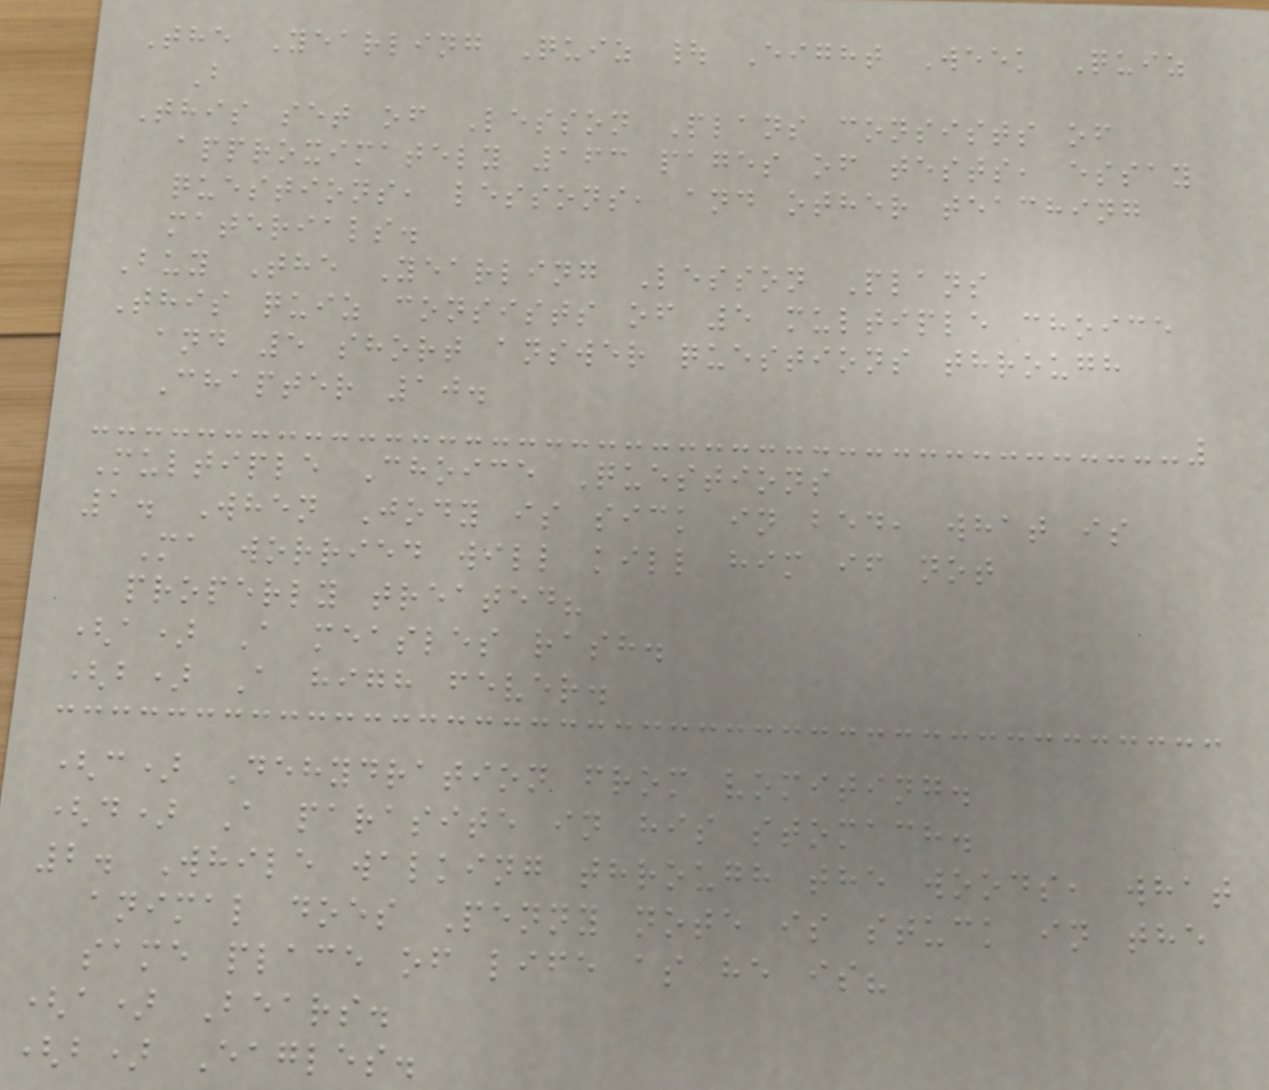The Yearling Quiz | Eight Week Quiz
B
This set of Lesson Plans consists of
approximately 163 pages of tests, essay
questions, lessons, and other teaching
materials.
Buy The Yearling Lesson Plans
This quiz consists of 5 multiple choice
and 5 short answer questions through
Chapter 10.
Multiple Choice Questions
1. When Jody is sick in bed, what is
Ma worried will kill him if not
properly treated?
(a) A measles rash.
(b) A high fever.
(c) Dehydration from vomiting.
(d) A parasite in his stomach.
2. While walking through the woods, what
animal does Penny note is stuck in the
same place of life as he is?
(a) Bears.
(b) Eagles.
